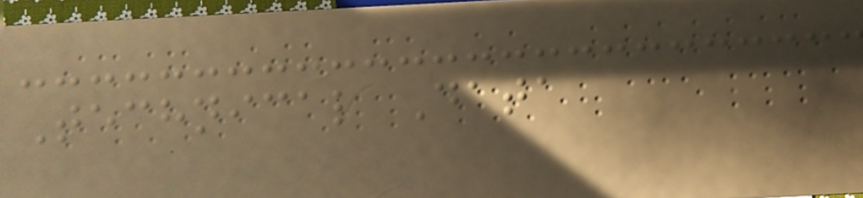Technical Data
